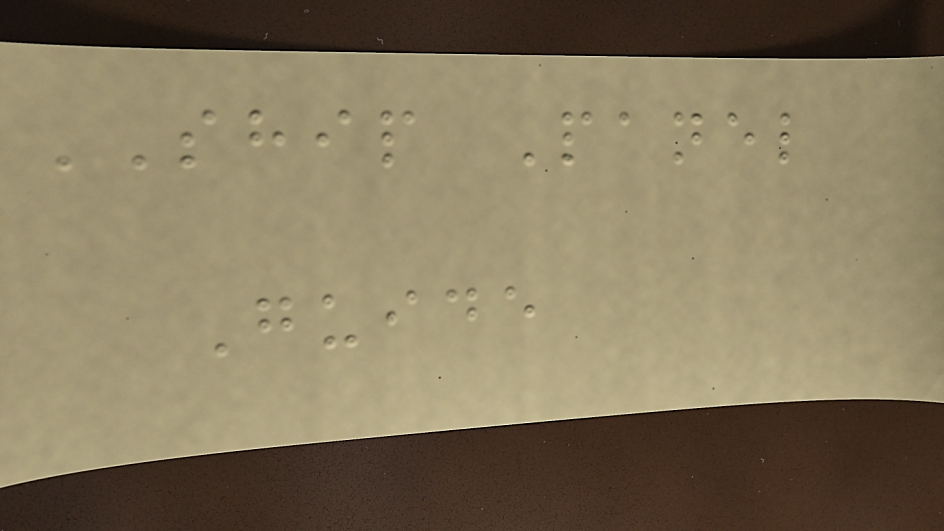SHIP Panel
Guide
